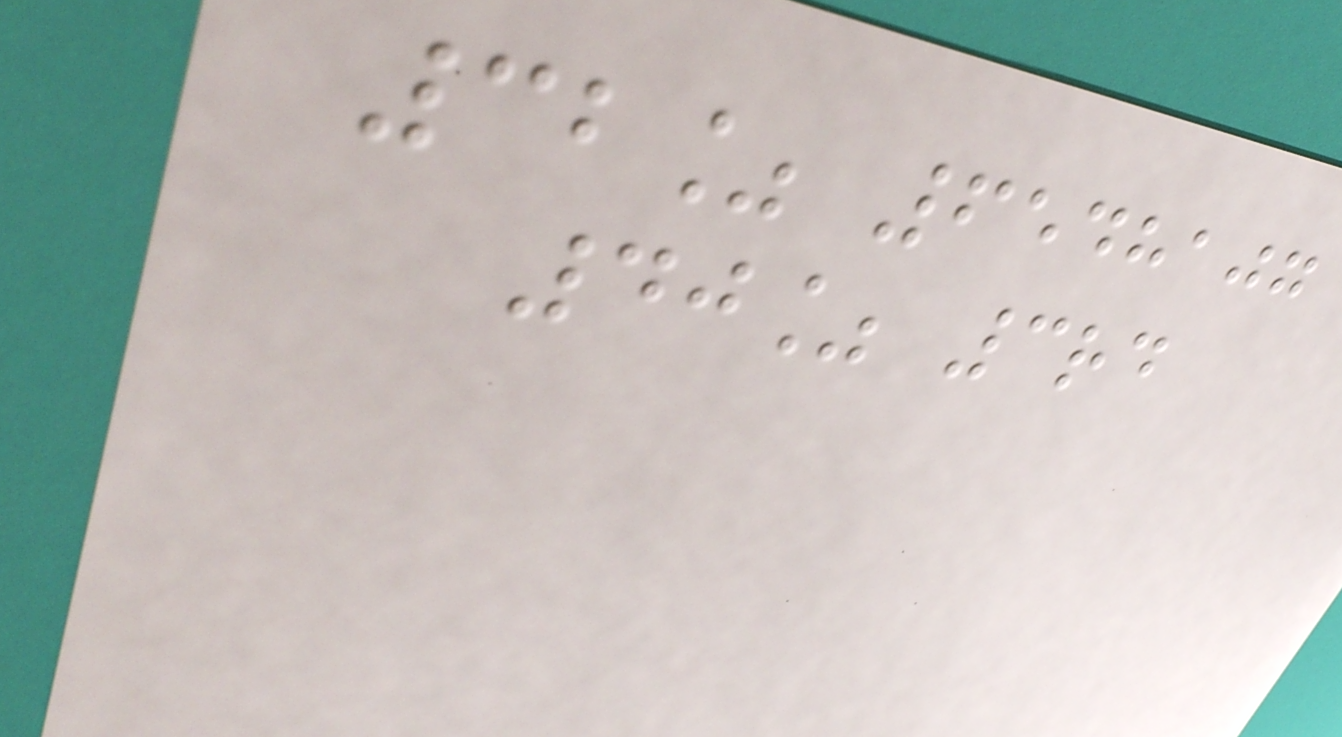32% 6548107
40% 3rd
